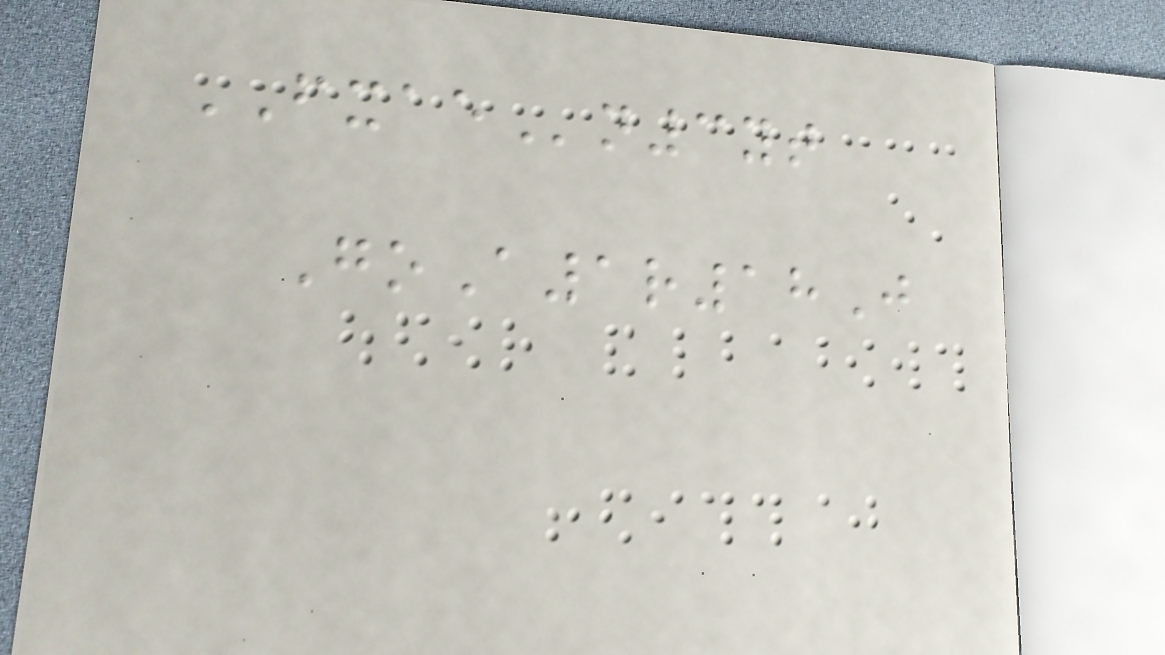FXAEn3yt
GoA1r18J
